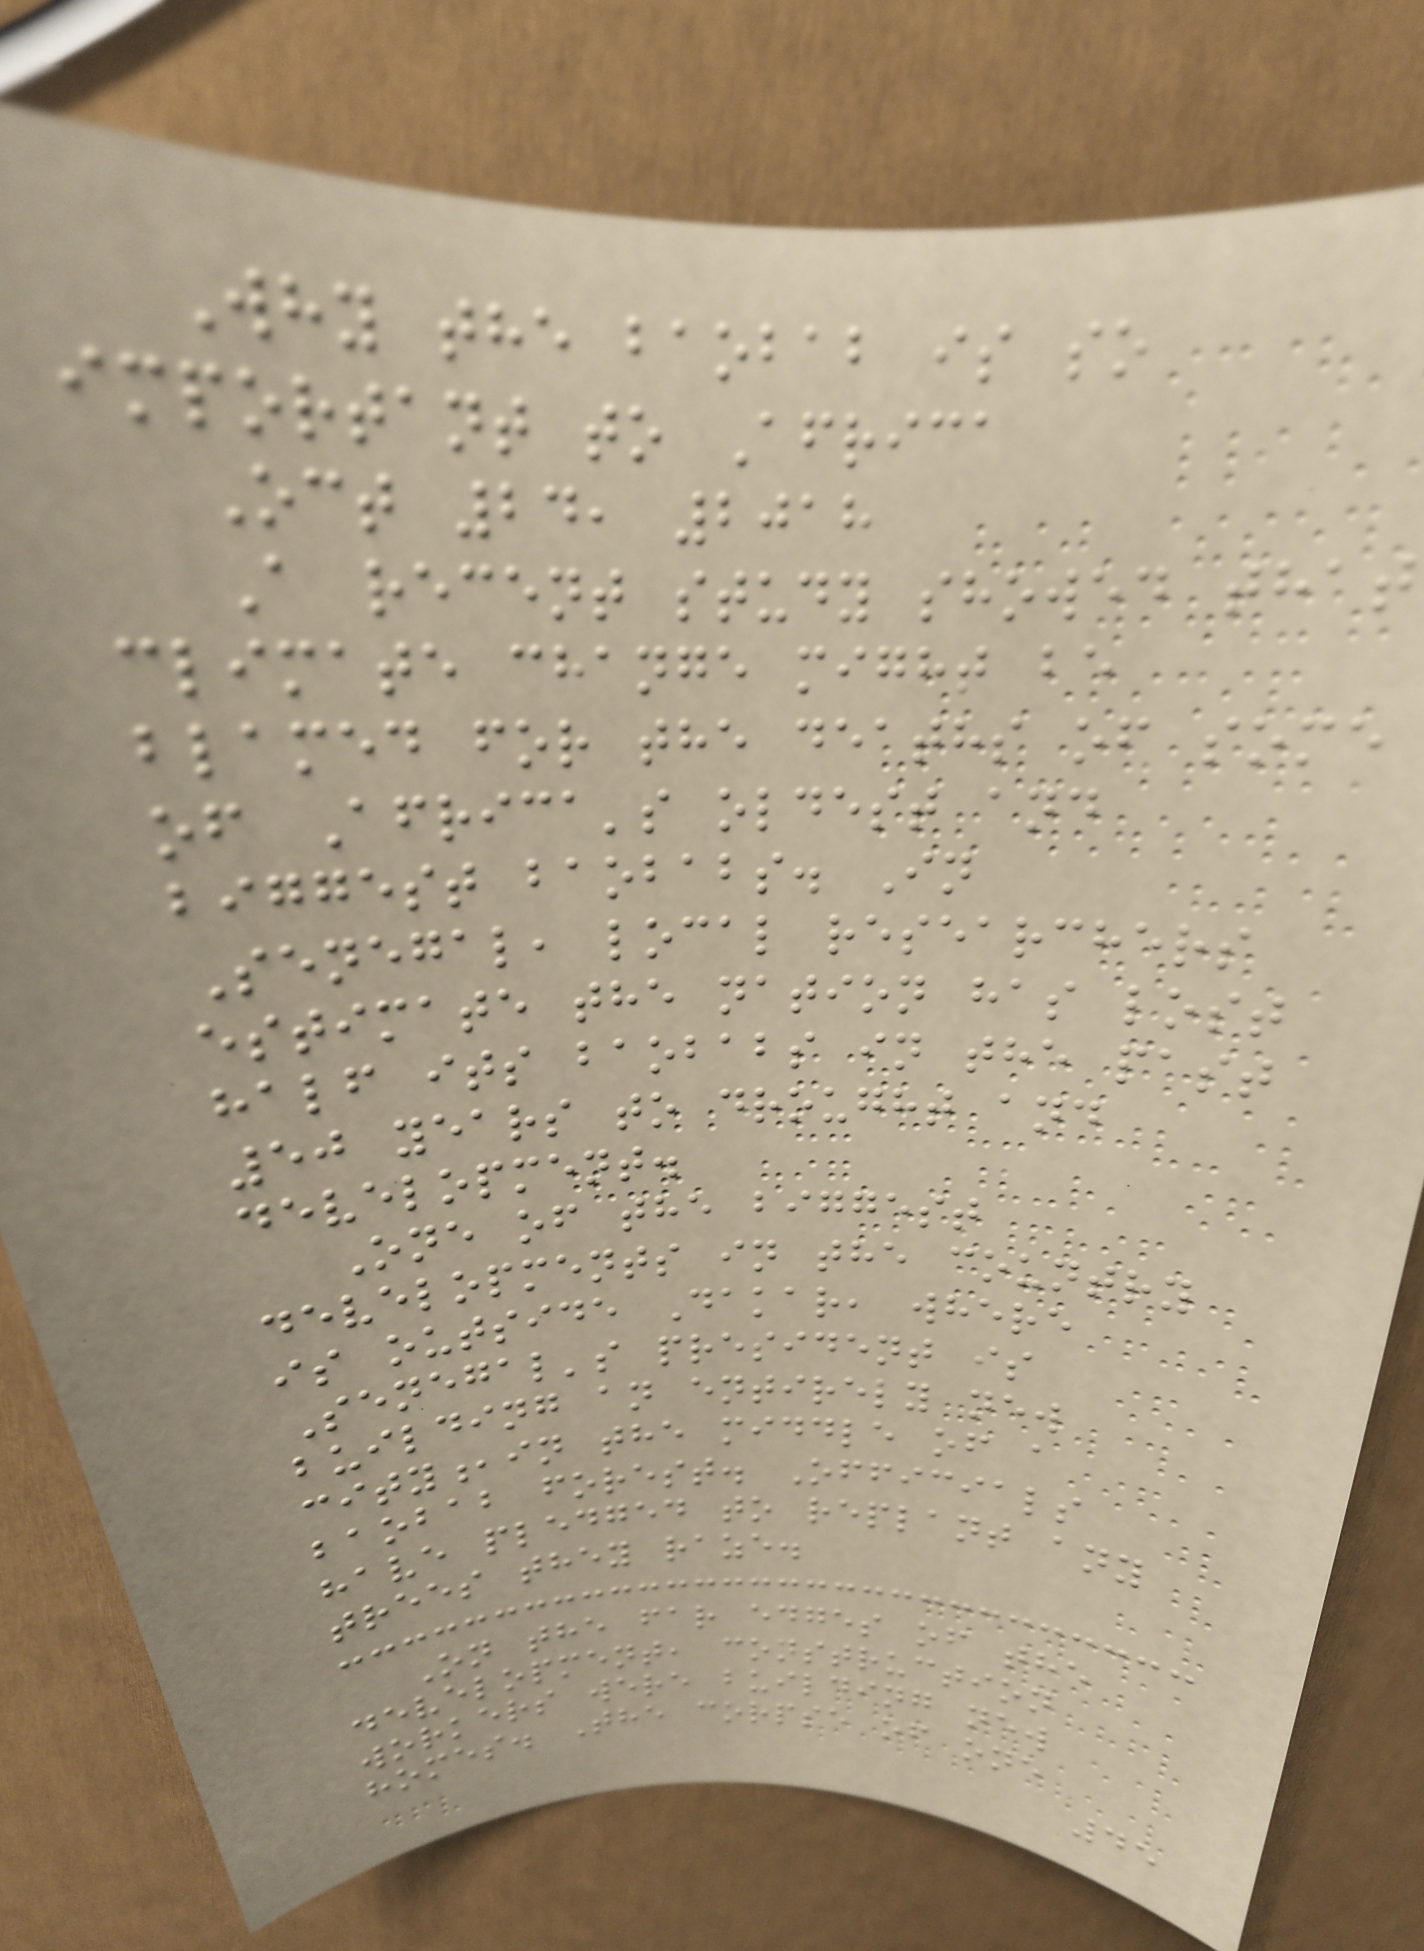Why the baobab is so
important to Africa
Oct 24, 2018
A recent study showed that
climate change might be
blamed for the deaths of some
of Africa's oldest and
biggest baobabs. In
Senegal, local researchers
estimate the nation has lost
half its baobabs in the past
50 years to drought and
development.
One of the biggest
developments in the country
is outside Dakar, where
Senegal's president is
building an entirely new
city,in the middle of a
baobab forest. Officials
have pledged to replant any
trees they raze.
On the far edges of the
development, construction
workers were building new
homes. The corpse of one
45
